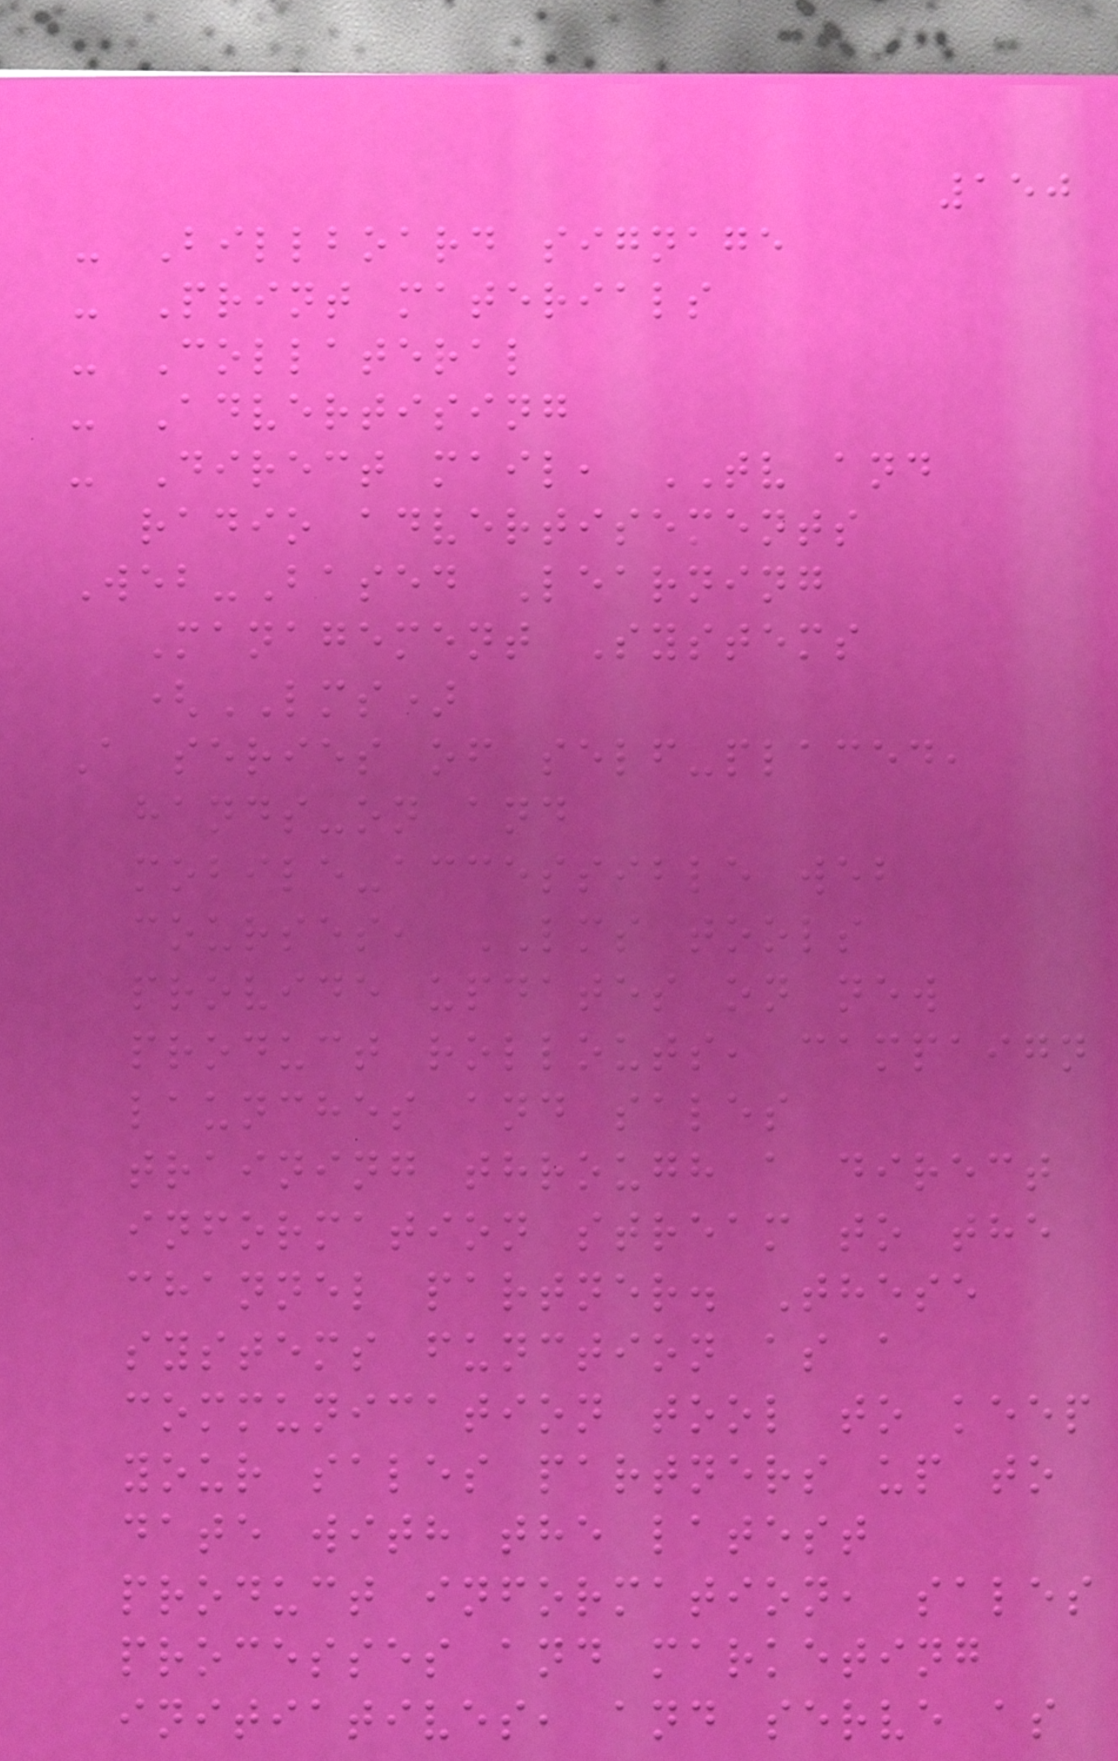150
- Billboard signage
- Print materials
- Collateral
- Advertising
- Direct mail, TV and
radio advertisements
Web-Based Learning
Management Systems
(LMS)
A series of self-placed,
hands-on and
mobile-accessible web
courses, LMS tools
provide updates on new
product rollouts, campaign
launches and sales
training through a direct
information stream to the
channel partner. These
systems function as a
communication tool to keep
your sales partners up to
date with the latest
product information, sales
processes and marketing
initiatives, and serve as
